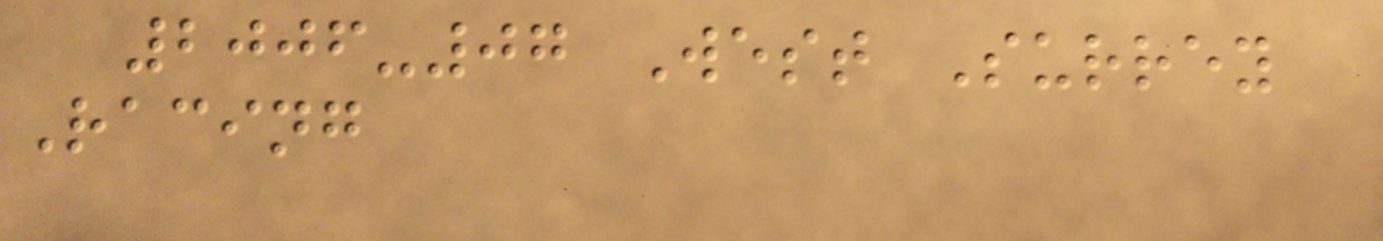2006-07 West Surrey
Racing
